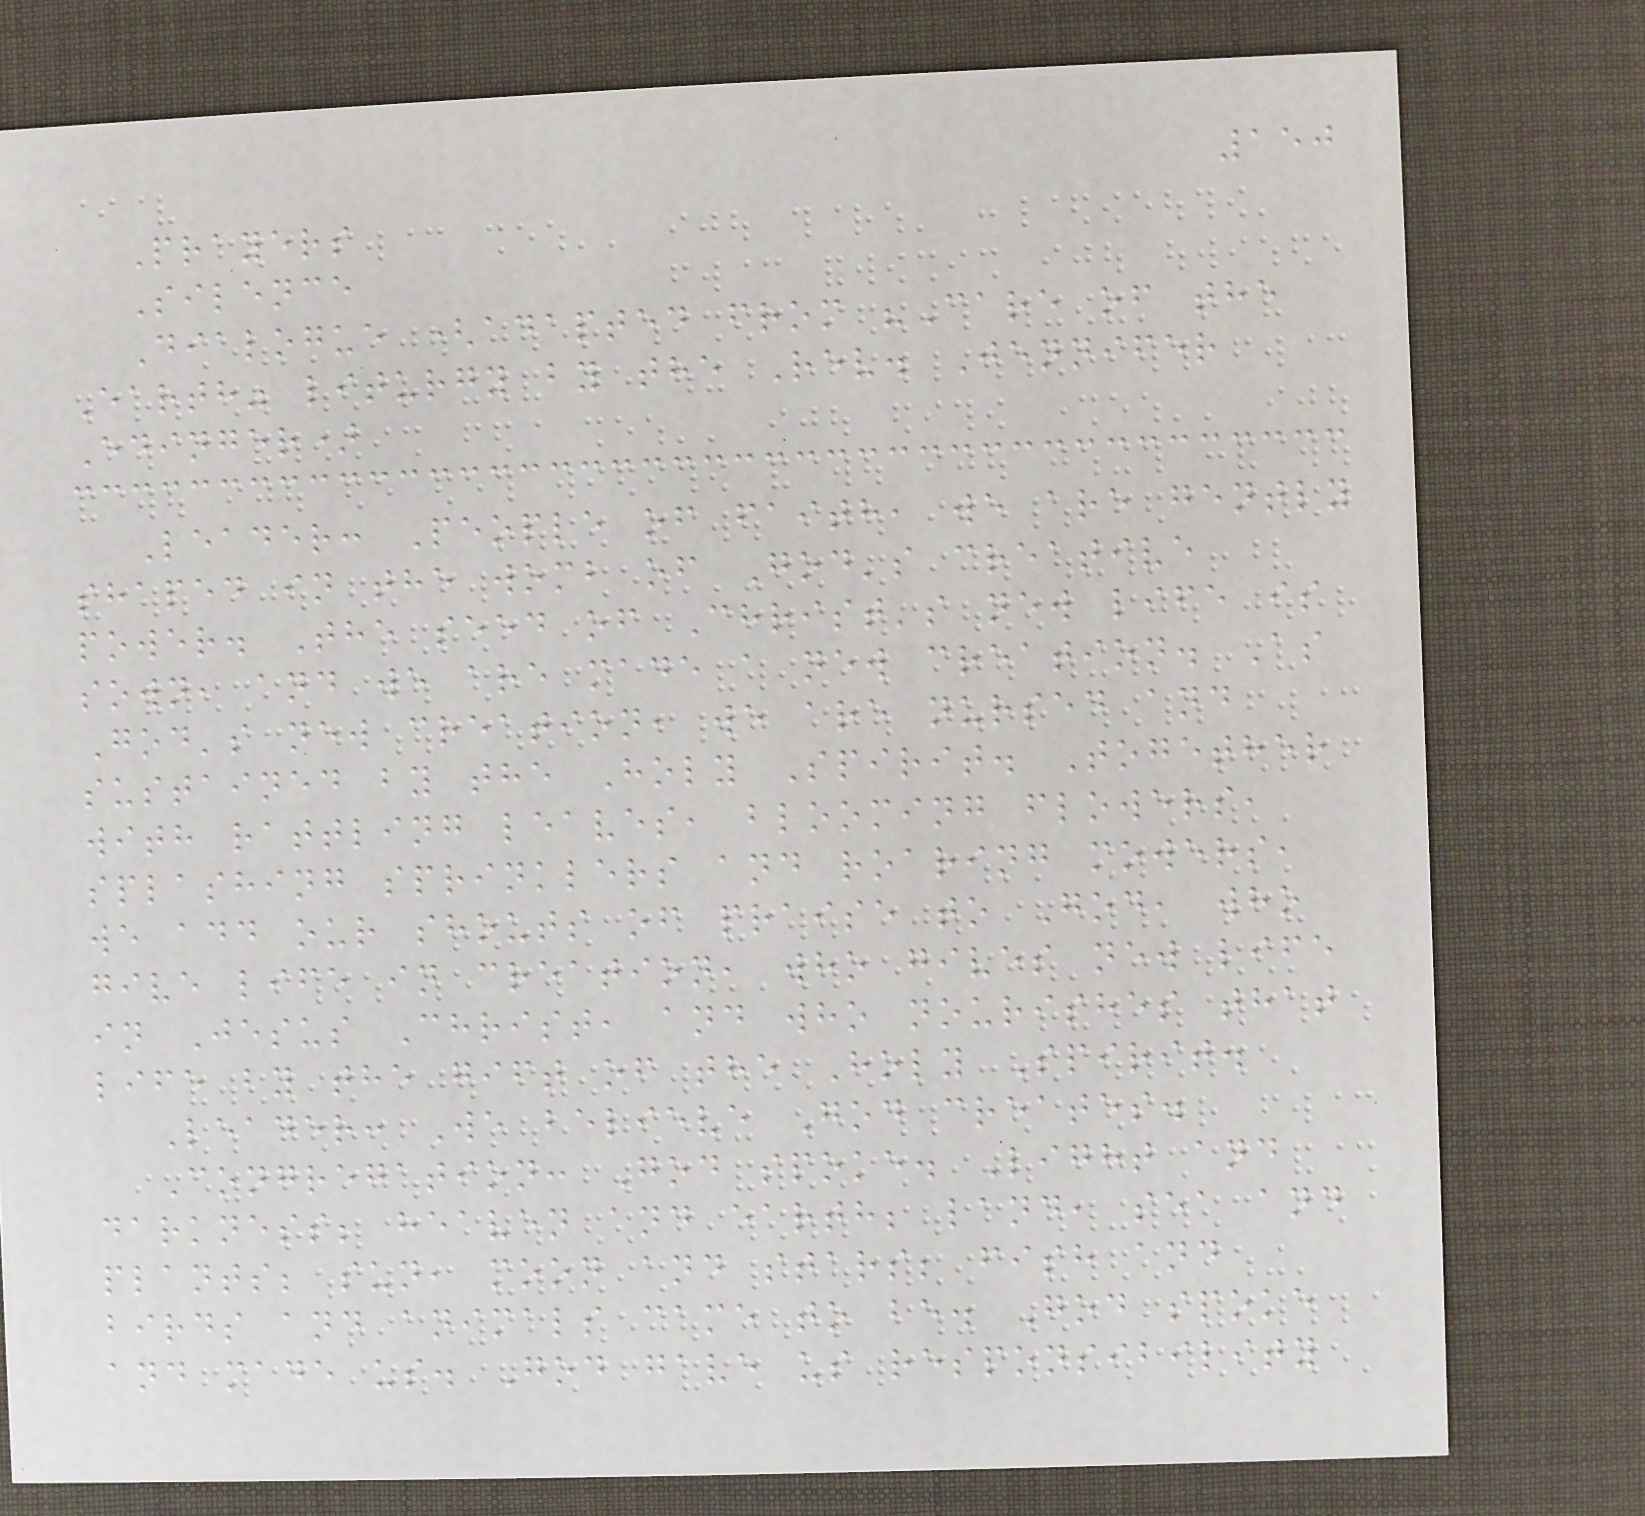150
Prayers
Silence
Dialogue (adapted from "Care of the
Earth" liturgy by the Rev. Jennifer
Edinger)
Leader: People of faith, we are gently
shaped in the womb of God's creative
power. The seed of Christ's new life is
sown, and we are made a new creation. As
God's new creation, we are nursed and
sustained by the Holy Spirit. Together
with rattling leaves, blooming flowers,
splashing sprinklers and roaring mowers,
we add our shouts of praise to God, who
give life in creation, who gives new life
in Jesus Christ, and who nourishes that
life by the gift of the Holy Spirit.
Leader: We believe God creates.
Congregation: God spoke. Light and
darkness; heaven and earth; land, sea and
plants; sun, moon and stars; fish and
birds and animals came to be. God spoke
and made us. God gave us responsibility
